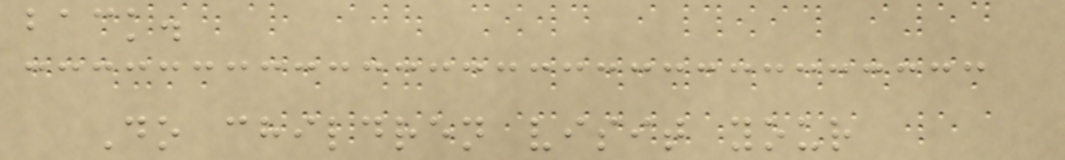back.
Do children visit your
